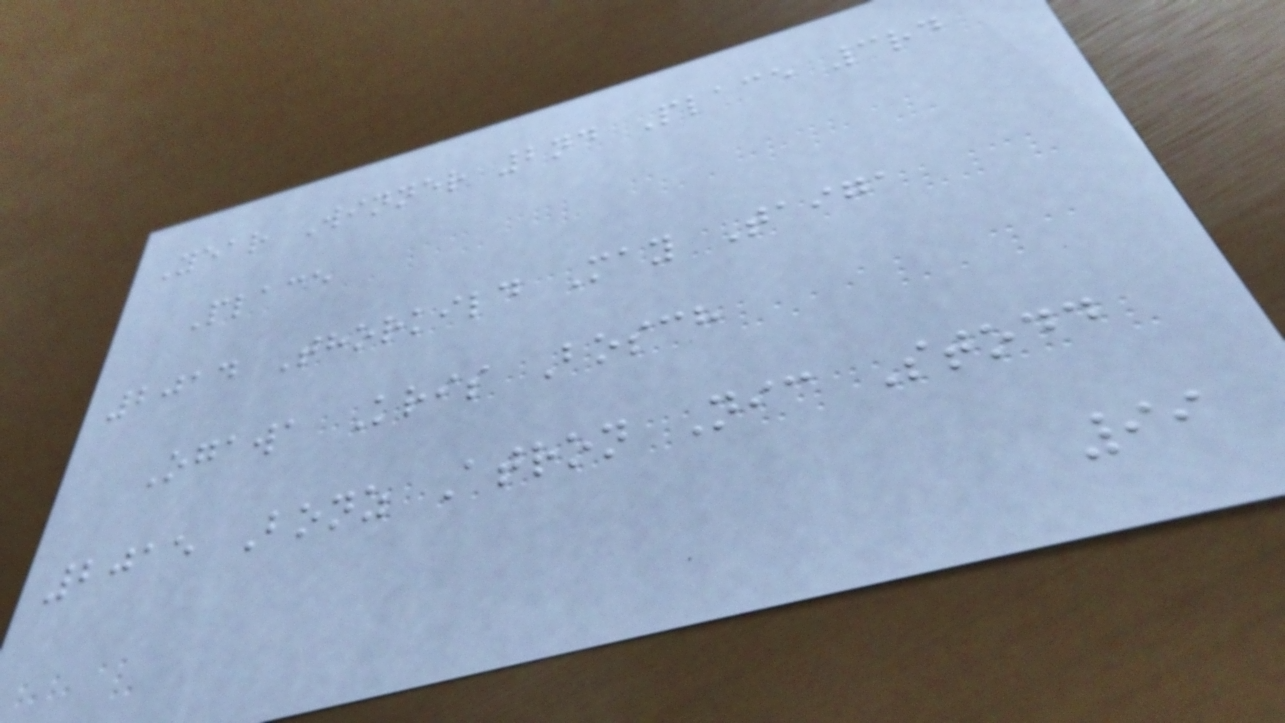Year Winner 2nd Place 3rd
Place
2014 Thorkild May Taiga
Ogawa Kris Bosch
2015 Bonz Atron Nic Stodd
99
